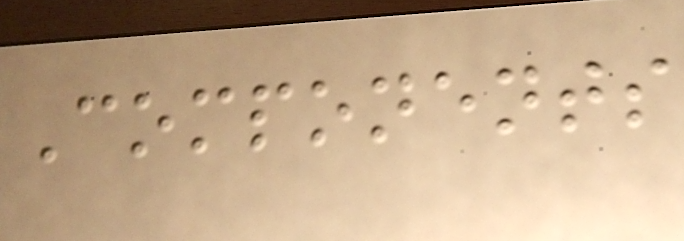Components
